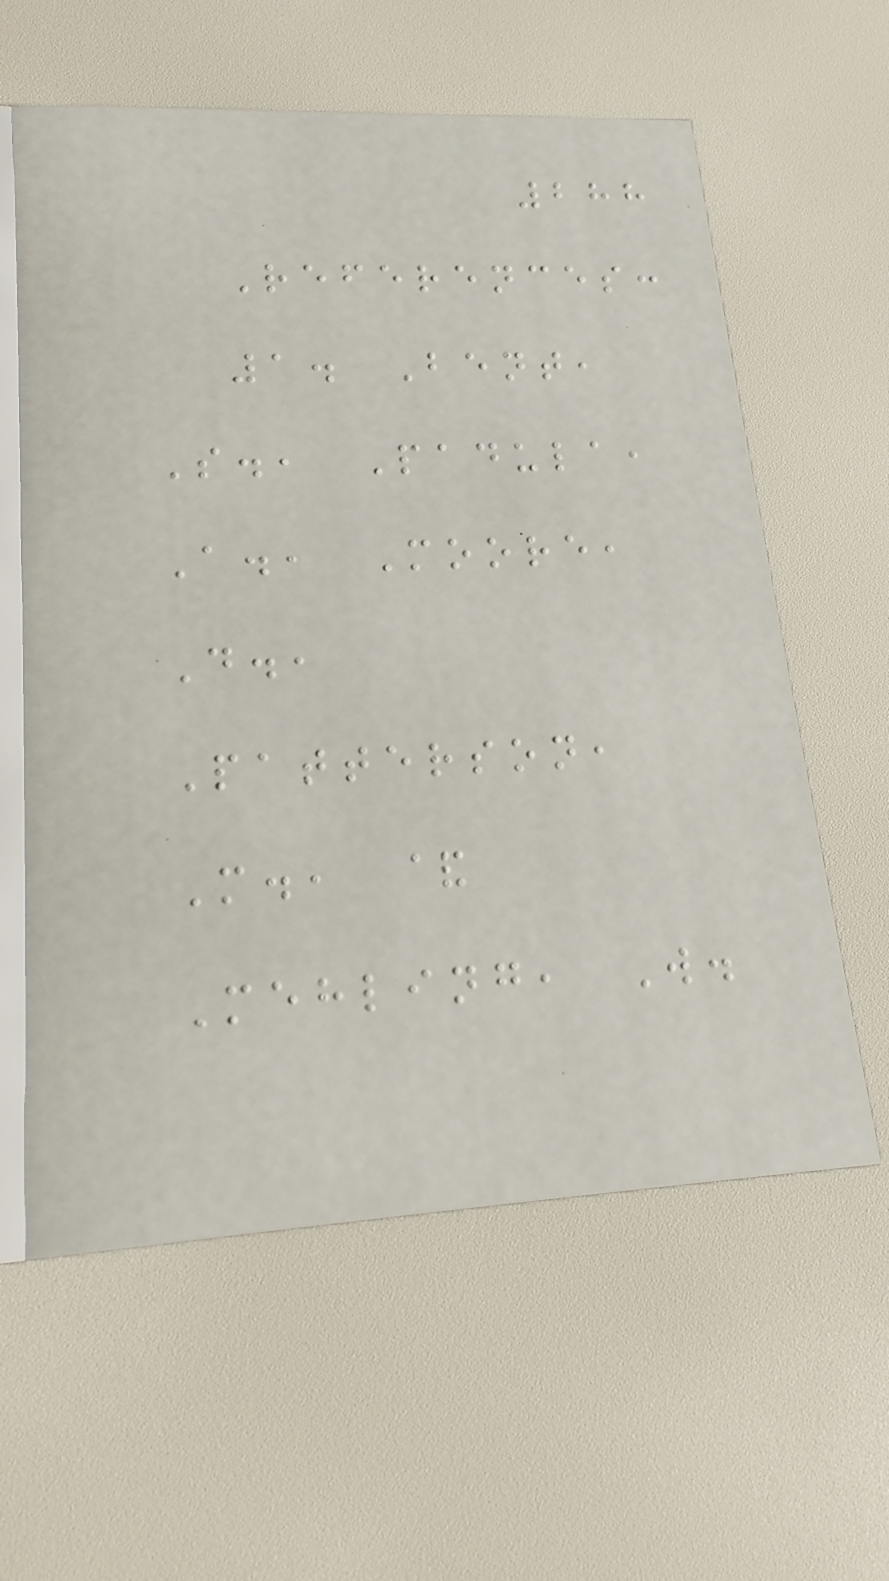288
References:
1. Bent,
S., Padula,
A., Moore,
D.,
Patterson,
M., &
Mehling, W.
